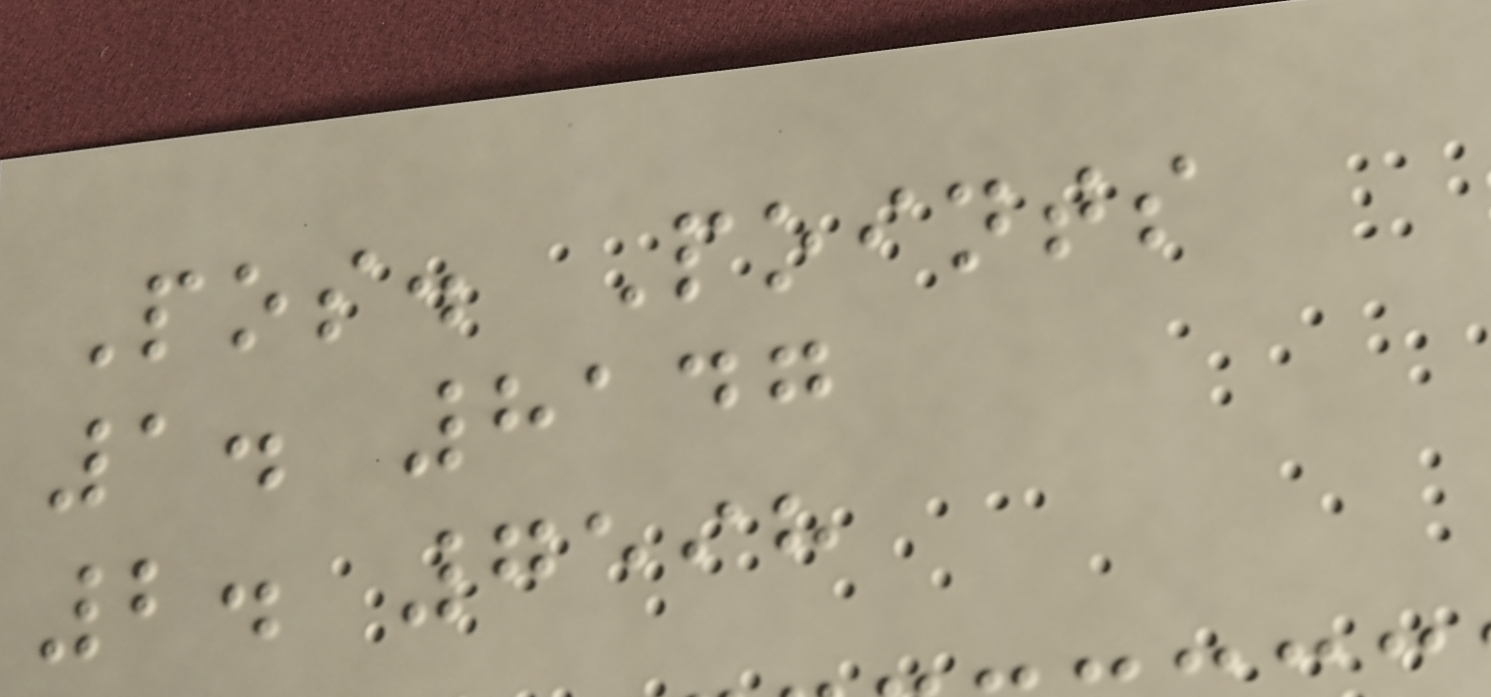Pos. Points
1. 8147
2. 7598
